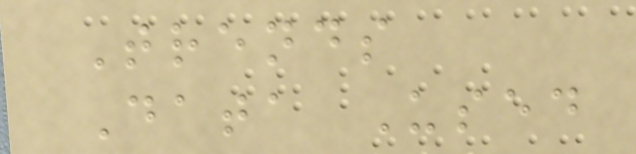Trends
Data Used
